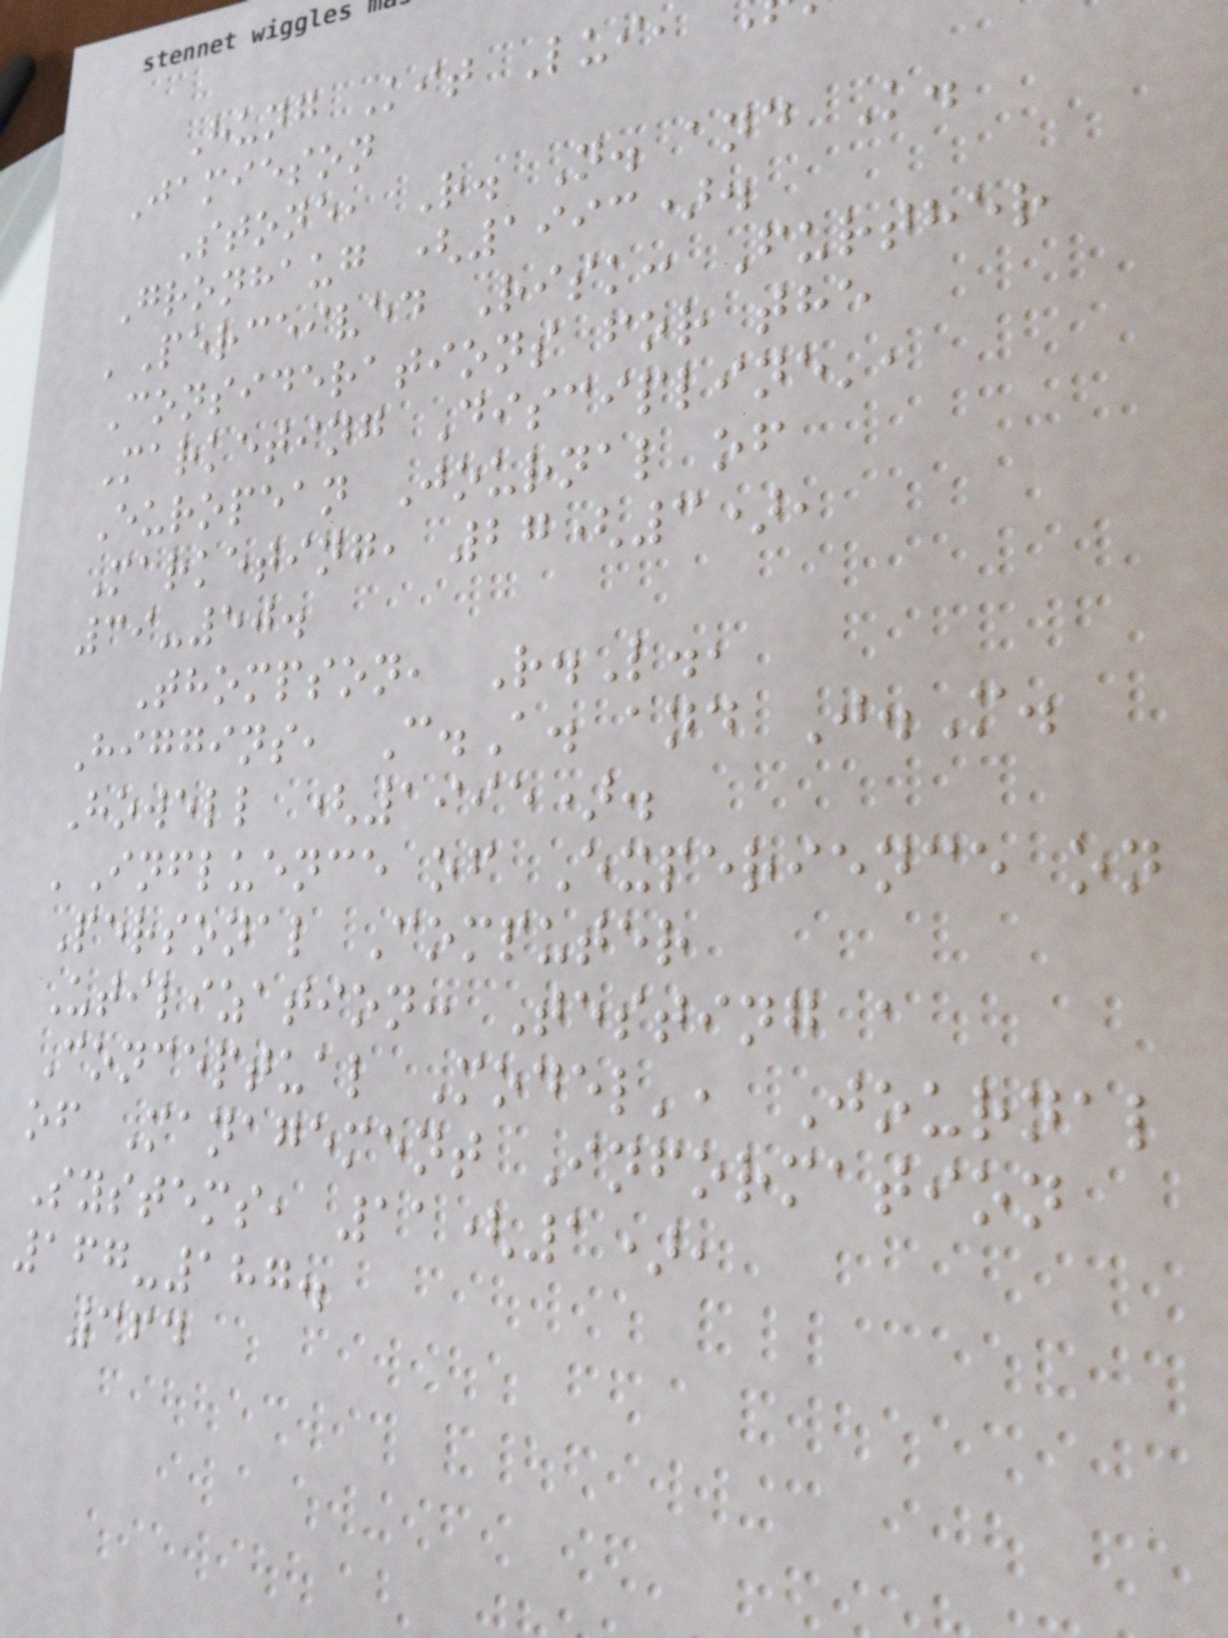Hung Kit Lui,
Jamieson
Stone, R. N. and K.
Gronhaug (1993).
'Perceived Risk: Further
Considerations for the
Marketing Discipline',
European Journal of
Marketing, 27(3),
39-50.
Thompson, R.L.,
Higgins, C.A. and J.M.
Howell (1995).
'Influence of Experience on
Personal Computer
Utilization: Testing a
Conceptual Model', Journal
of Management Information
Systems, 11(1),
167-187.
364
